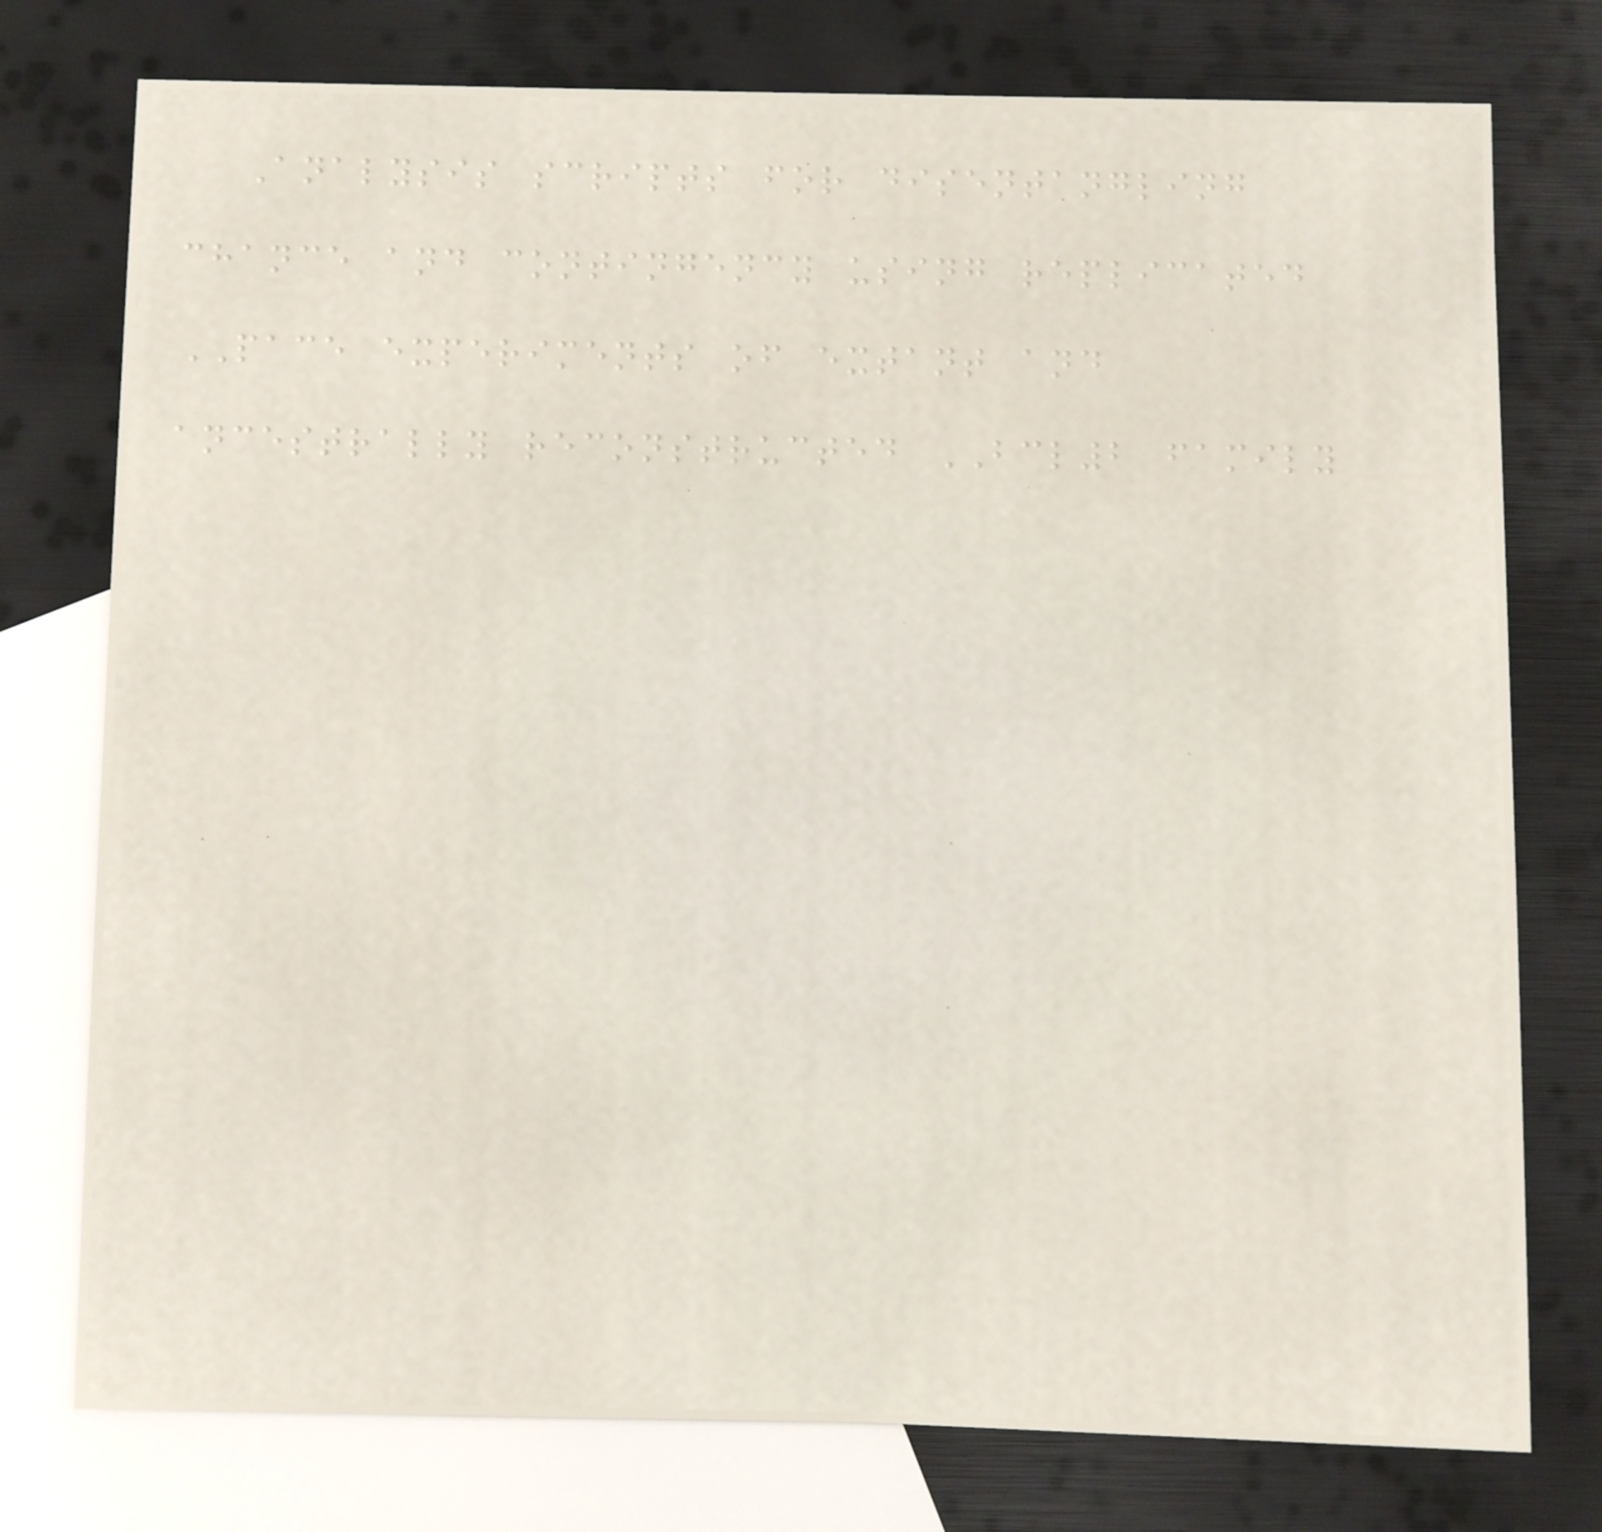Analysis scripts for disentangling
chance and contingency using replicated
PACE experiments of extant and
ancestrally reconstructed BCL2 family
